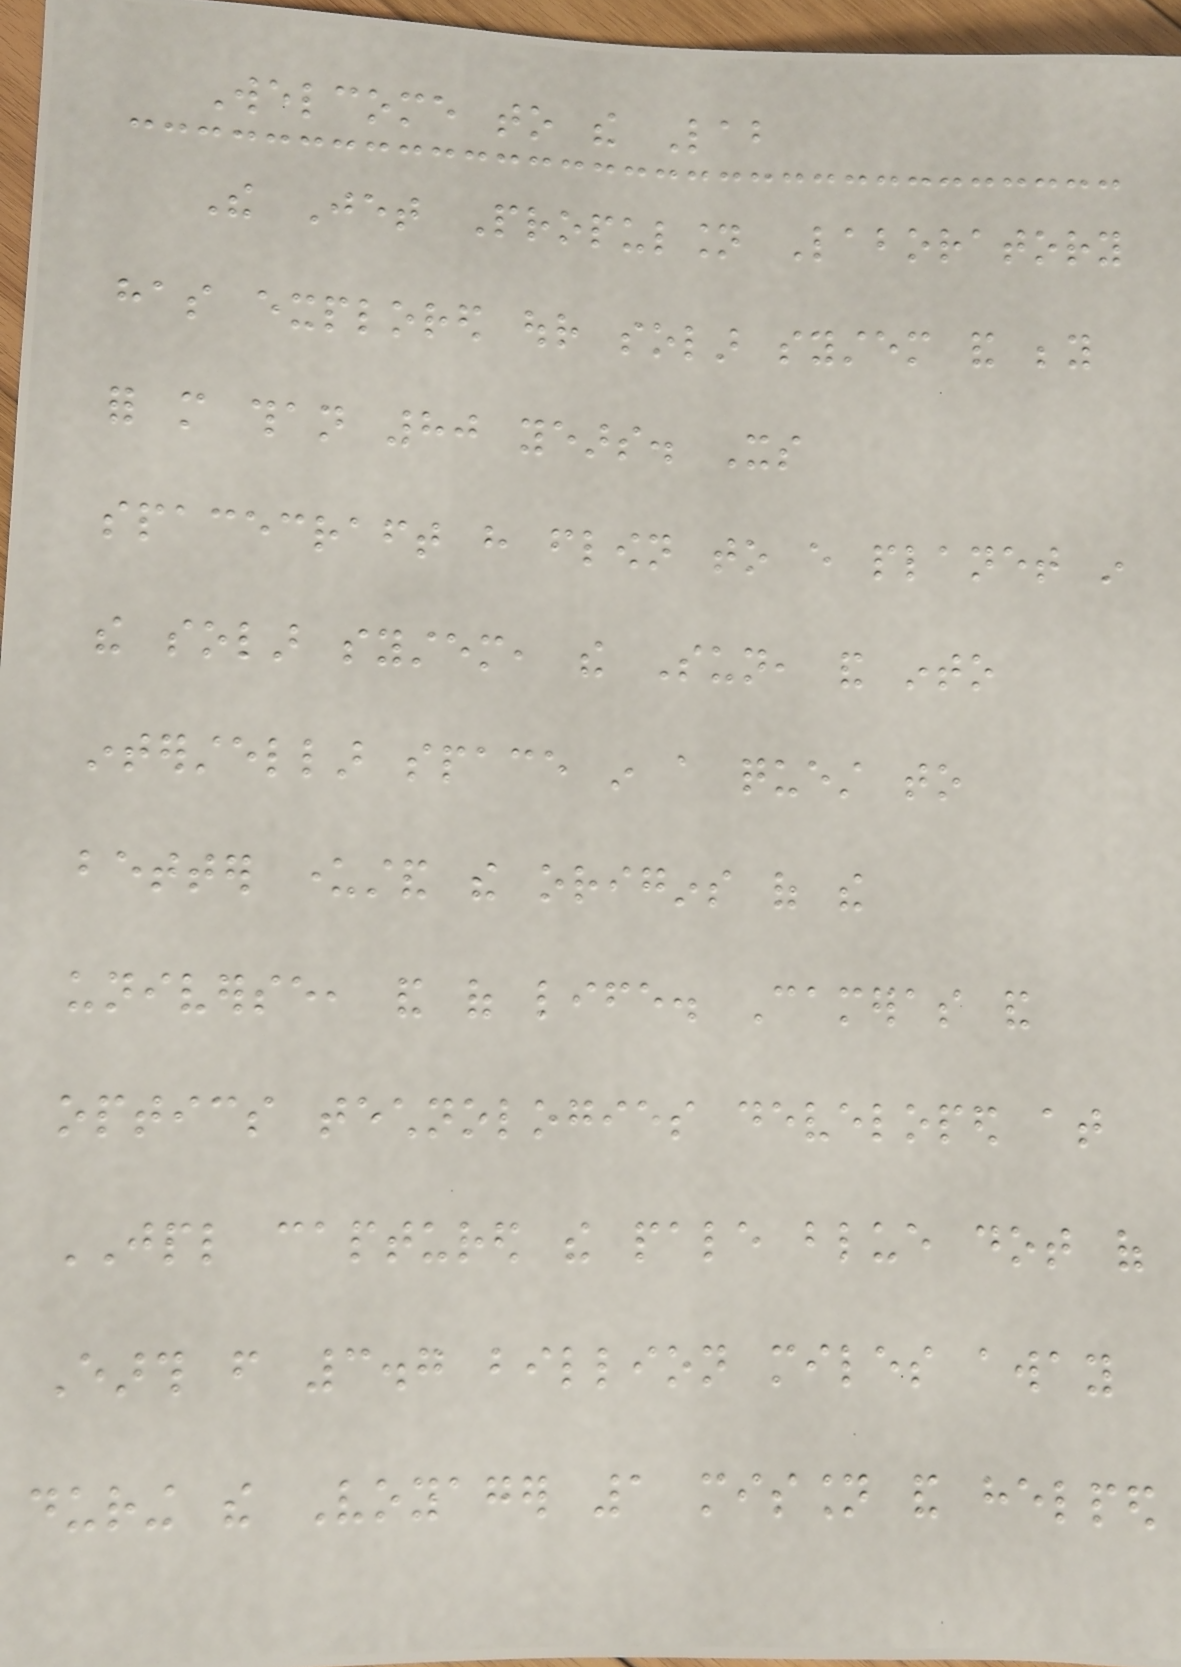Welcome to the Lab
The Jet Propulsion Laboratory
has explored our solar system and beyond
for more than 80 years. Its
spacecraft have flown to every planet in
the solar system, the Sun, and into
interstellar space in a quest to
better understand the origins of the
universe, and of life. Cameras and
optics technologies developed at
JPL captured the pale blue dot of
Earth from 3.7 billion miles away
during the Voyager 1 mission and helped
